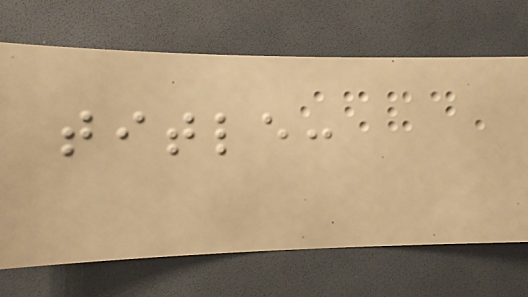title:
